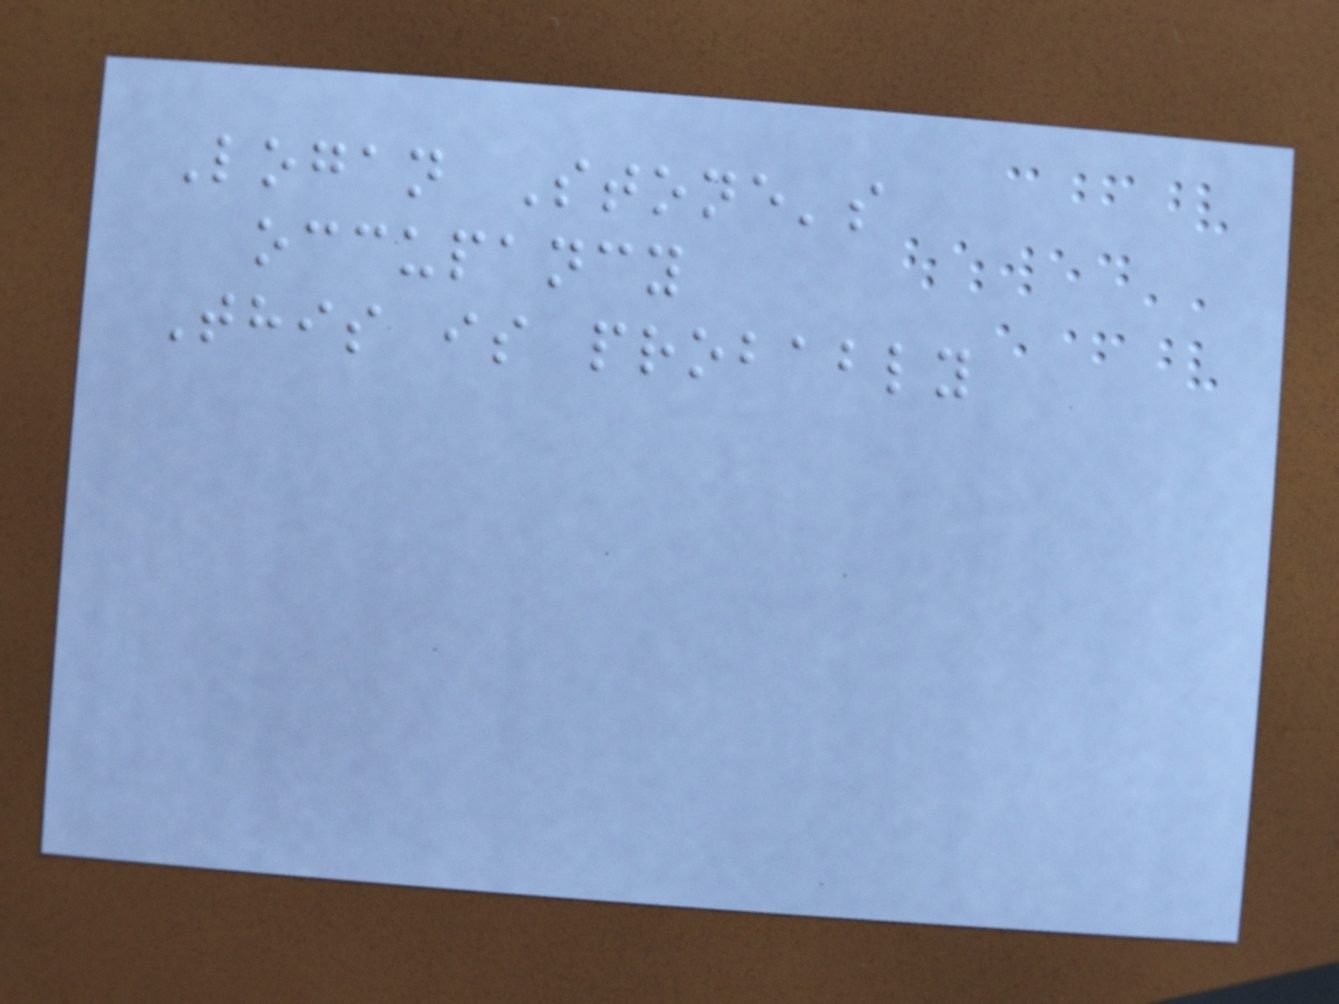Logan Stone's
occupancy
This is probably
